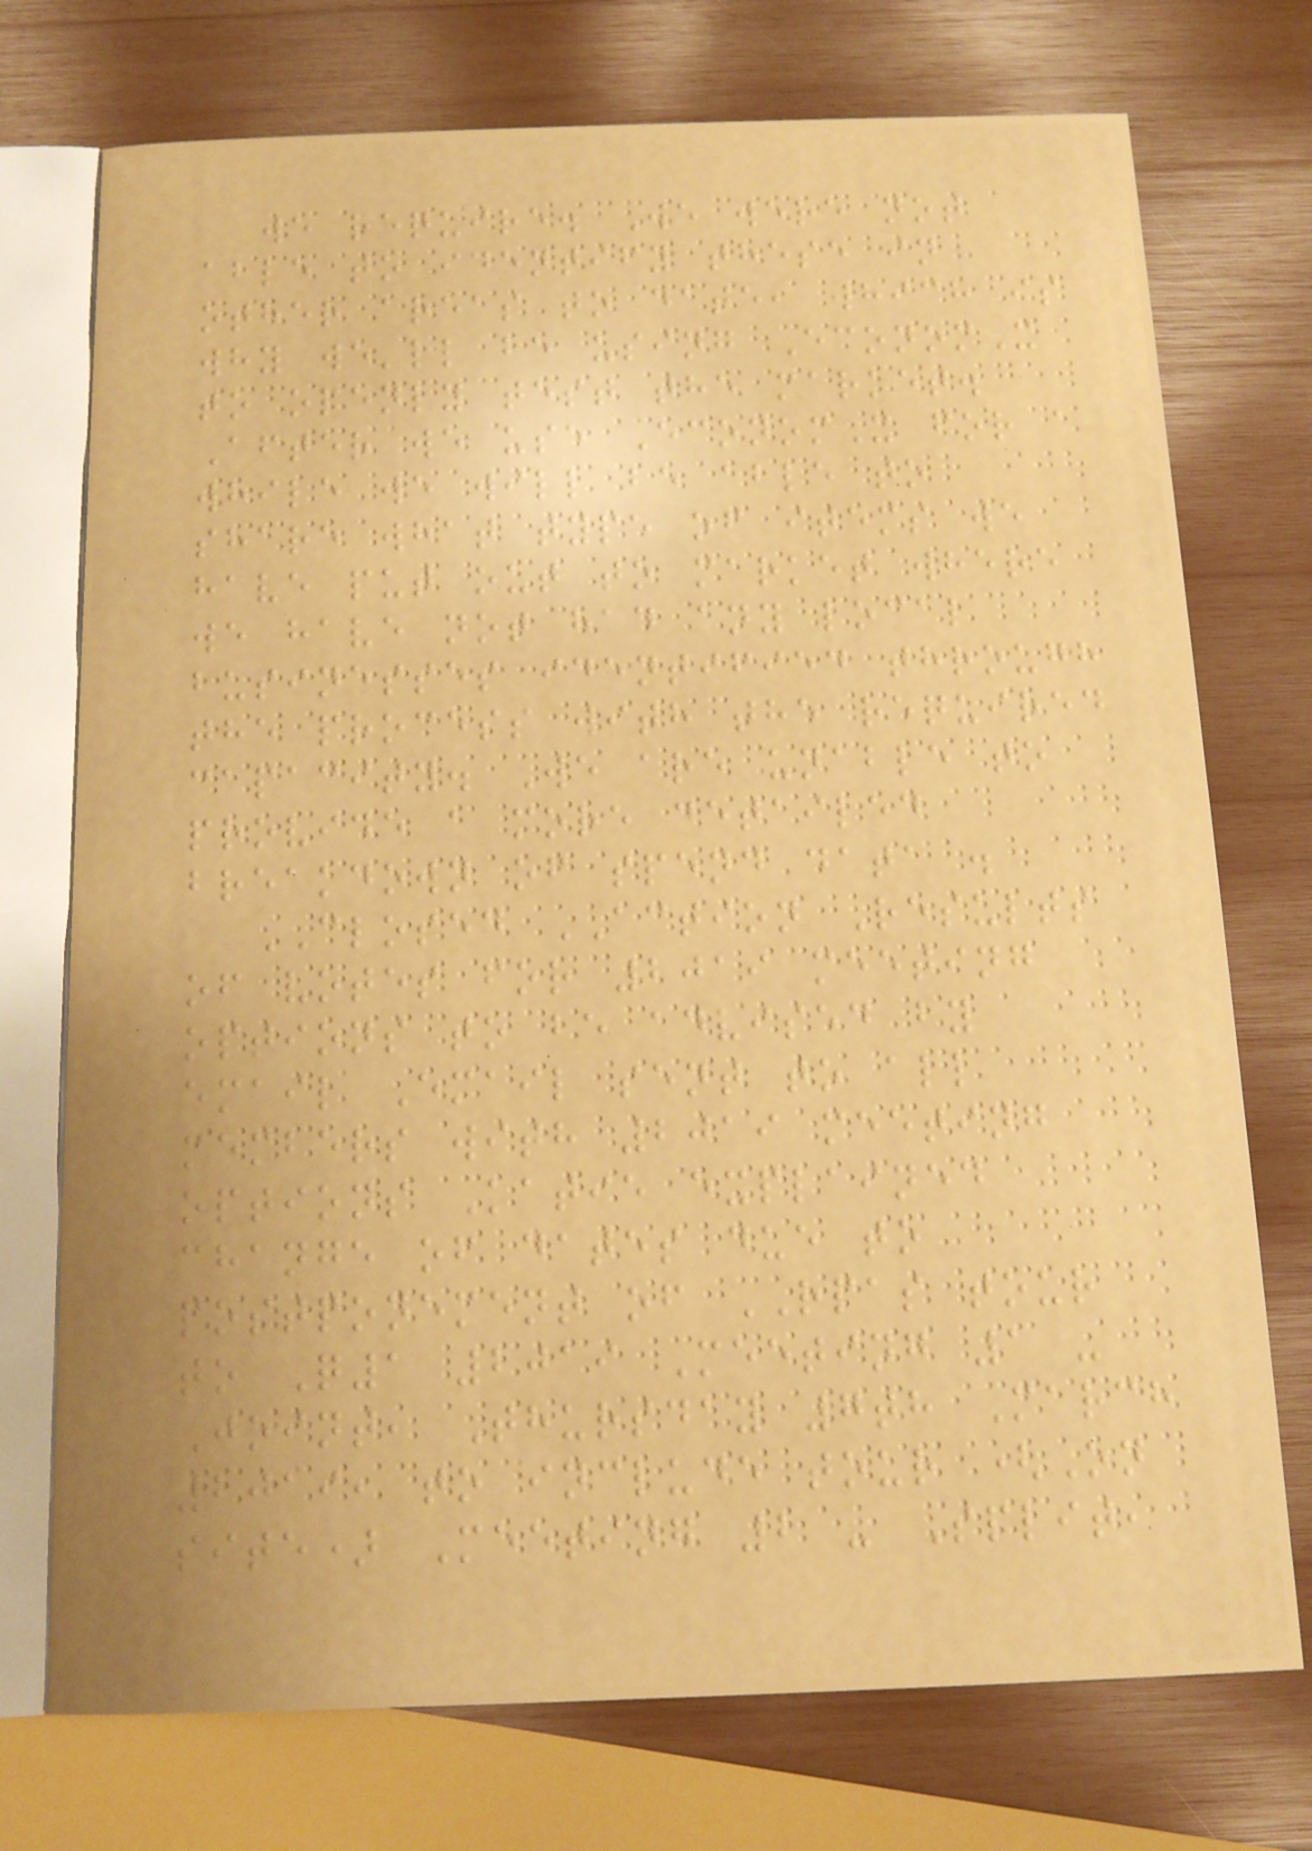we require. We were not
able to identify these in
other areas to date, which is
why we'll be using EconomX
to openly test the market.
After we use EconomX for a
while we will be able to
share what type of items we
have put out to market where
we have not had any local
businesses identified through
the process with the required
capacity. We are unable to
provide a more detailed
breakdown of spend data .
CLOSED ACTION Results
of votes for 2019 meeting
options to be advised by
email Email sent to all
members with 2019 meeting
options Katie explained
change of dates due to
postponement of RPAS tour
to Q1 2019 Meeting 1 -
Joint, Thursday 7th March
2019, to include tour (On
site) Meeting 2 - Split,
